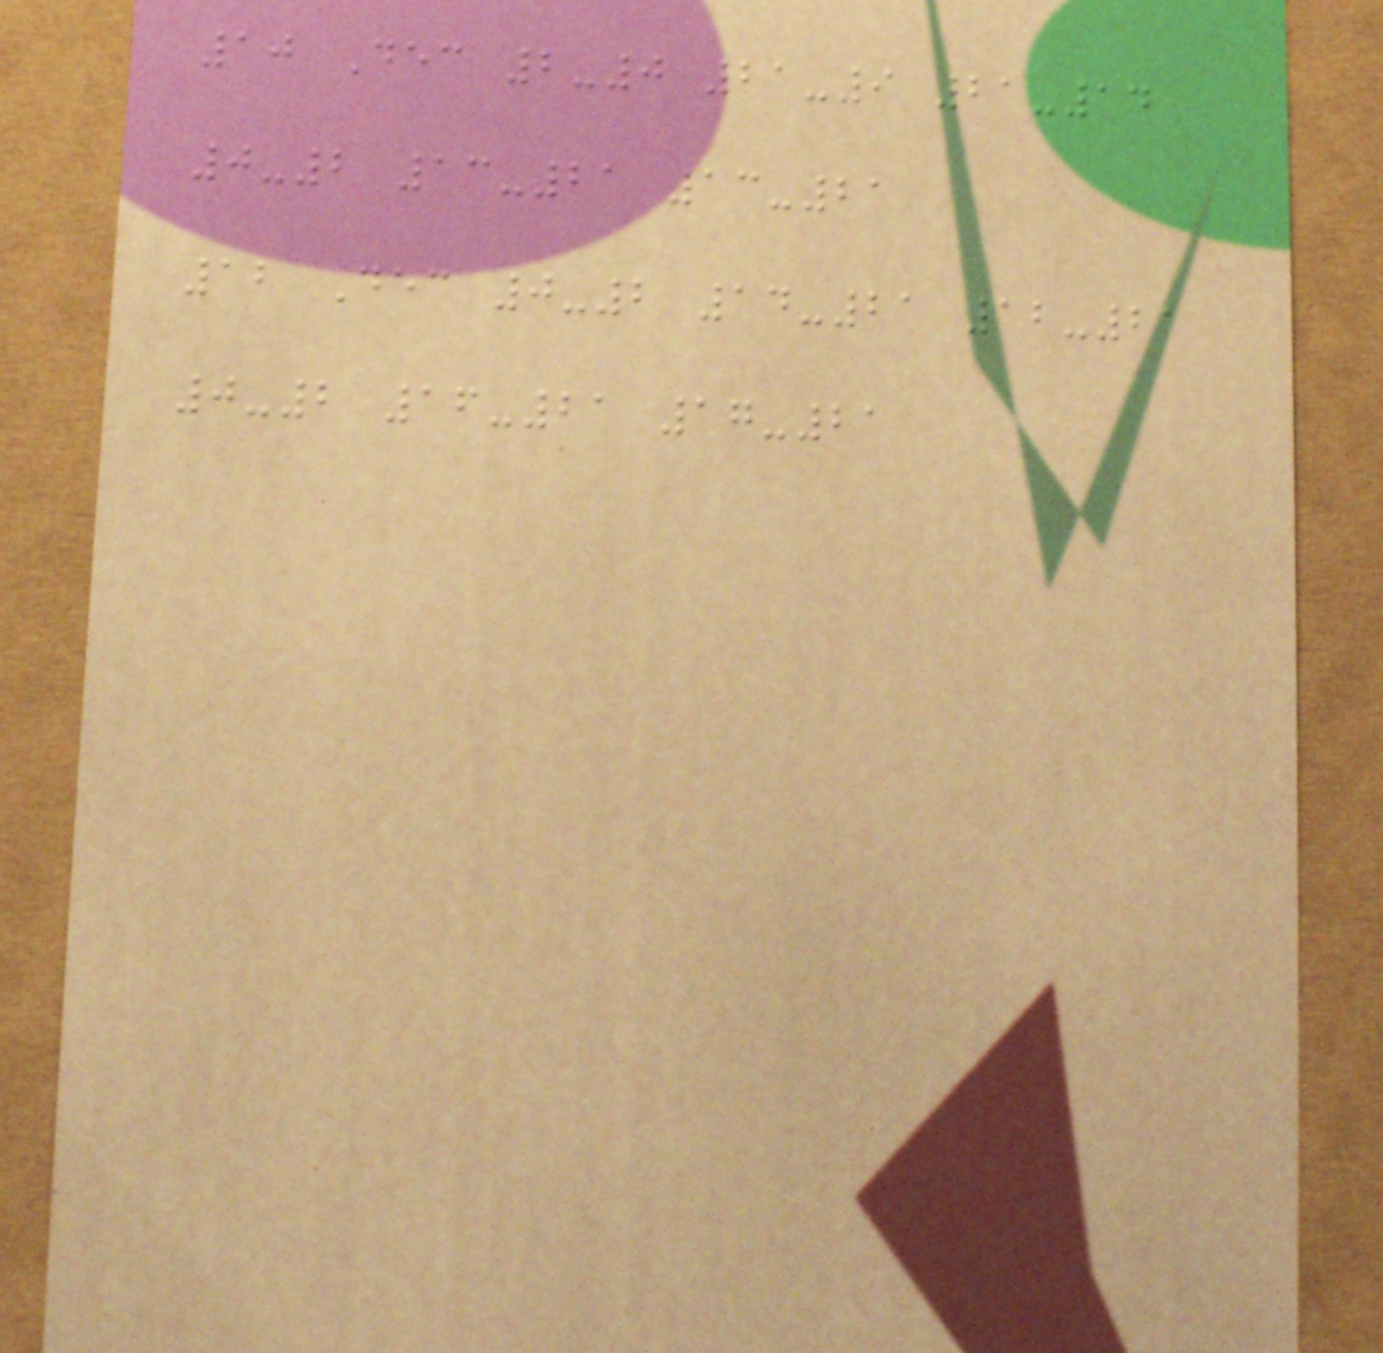10 Dec 2-0 21-9 21-14
0-2 13-21 13-21
12 Dec 0-2 14-21 12-21
0-2 16-21 17-21
